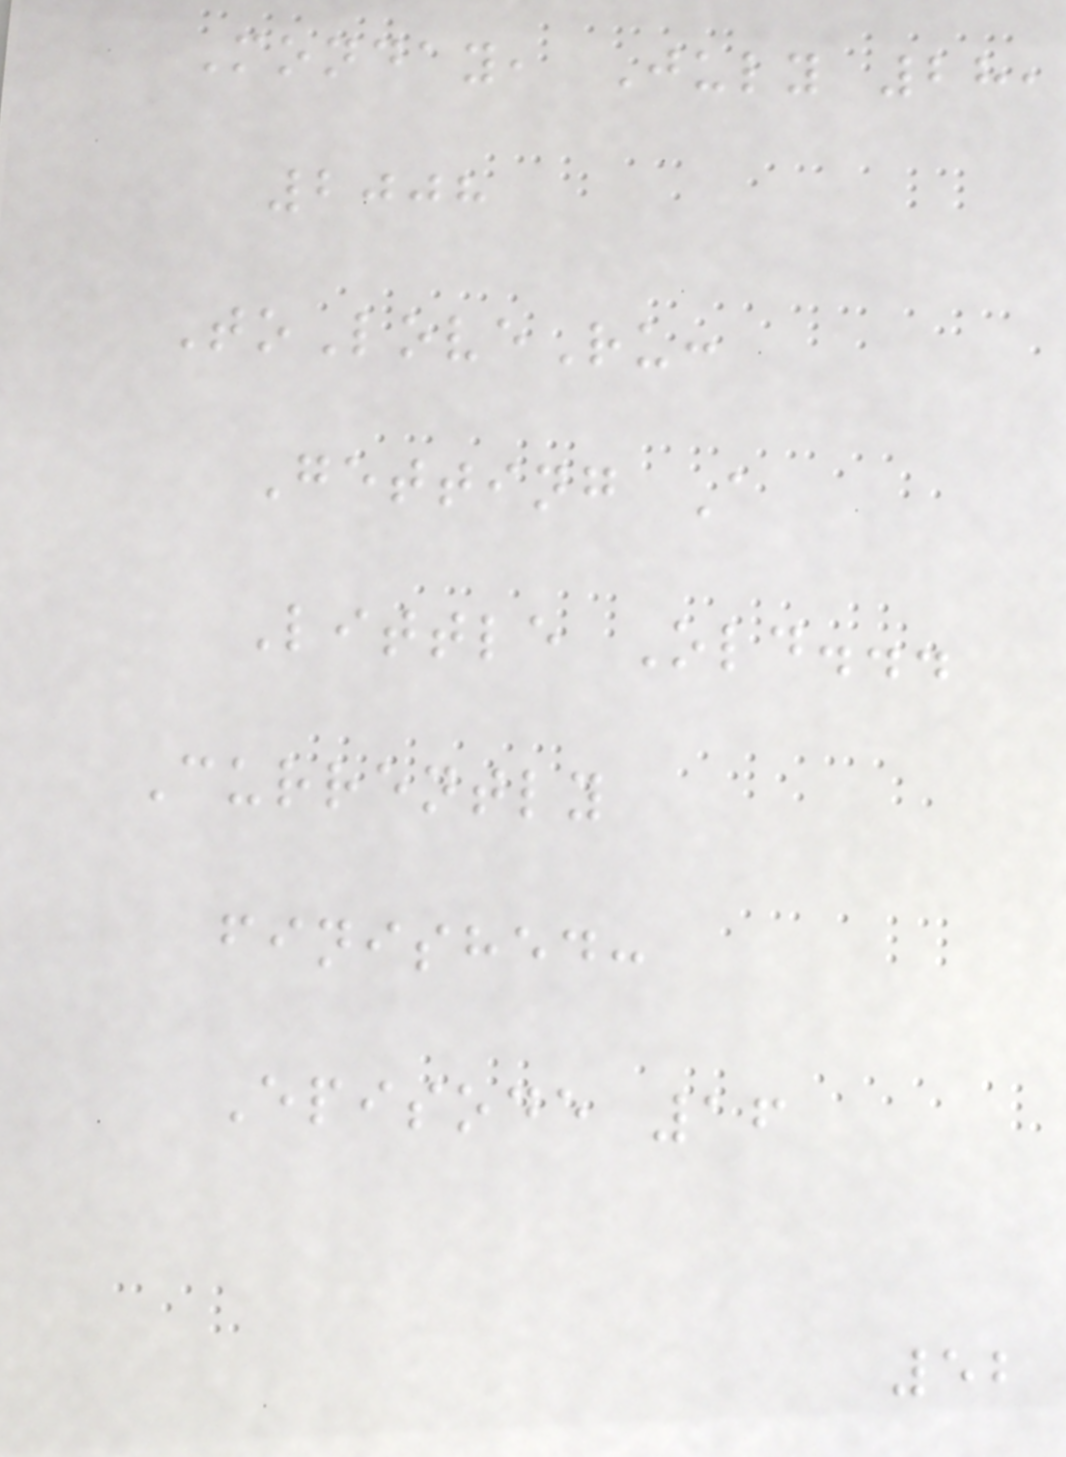Monday, July 28,
2008
ToLoveRu:
Getting A
Little Old...
Currently
finished:
Episode 16
52
